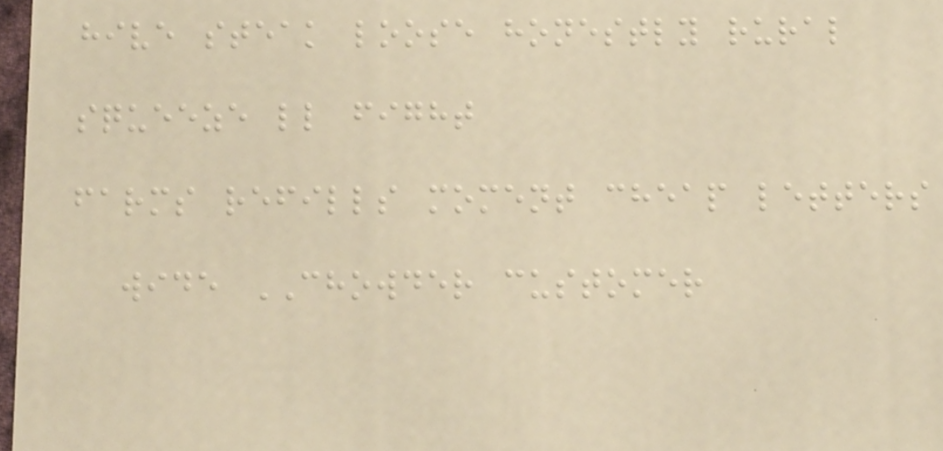hive steak loose honestly rural
squeeze ll fight
farms refills moment cheap letters
wide CHOWDER customer
